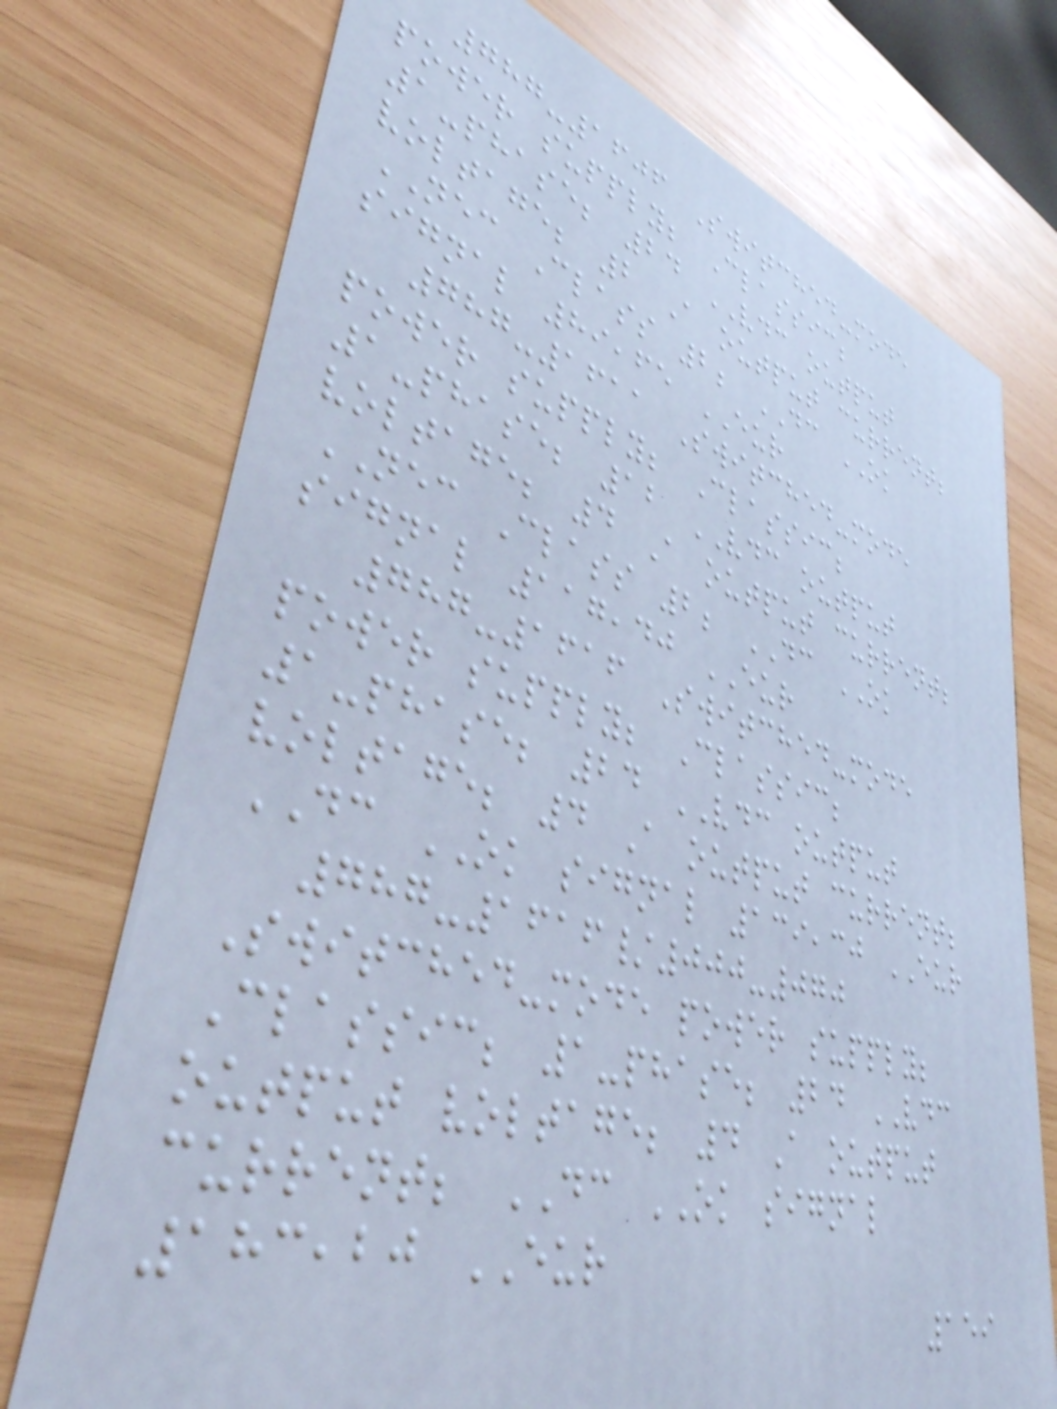787-1606 Switched-mode
power supply; Classic;
1-phase; 24 VDC output
voltage; 2 A output current;
NEC Class 2; DC OK
signal 89,65 EUR
787-1611 Switched-mode
power supply; Classic;
1-phase; 12 VDC output
voltage; 4 A output current;
NEC Class 2; DC OK
signal 117,40 EUR
787-1616 Switched-mode
power supply; Classic;
1-phase; 24 VDC output
voltage; 4 A output current;
DC OK signal 139,30 EUR
787-1616/000-070
Switched-mode power supply;
Classic; 1-phase; 24 VDC
output voltage; 4 A output
current; DC OK signal
183,20 EUR
159
